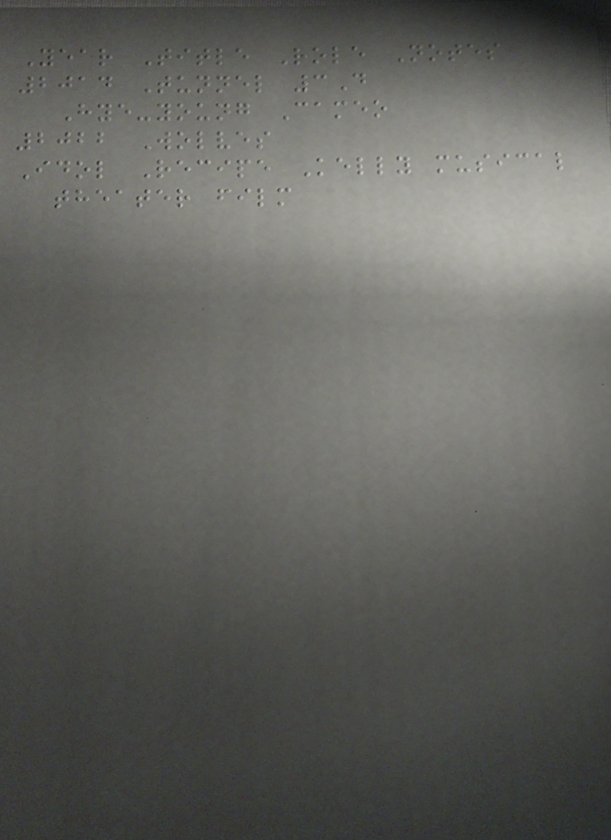Year Title Role Notes
2014 Tunnel 3D
Hye-young Cameo
2022 Wolves
Idol Recipe Kelly musical
theater film
